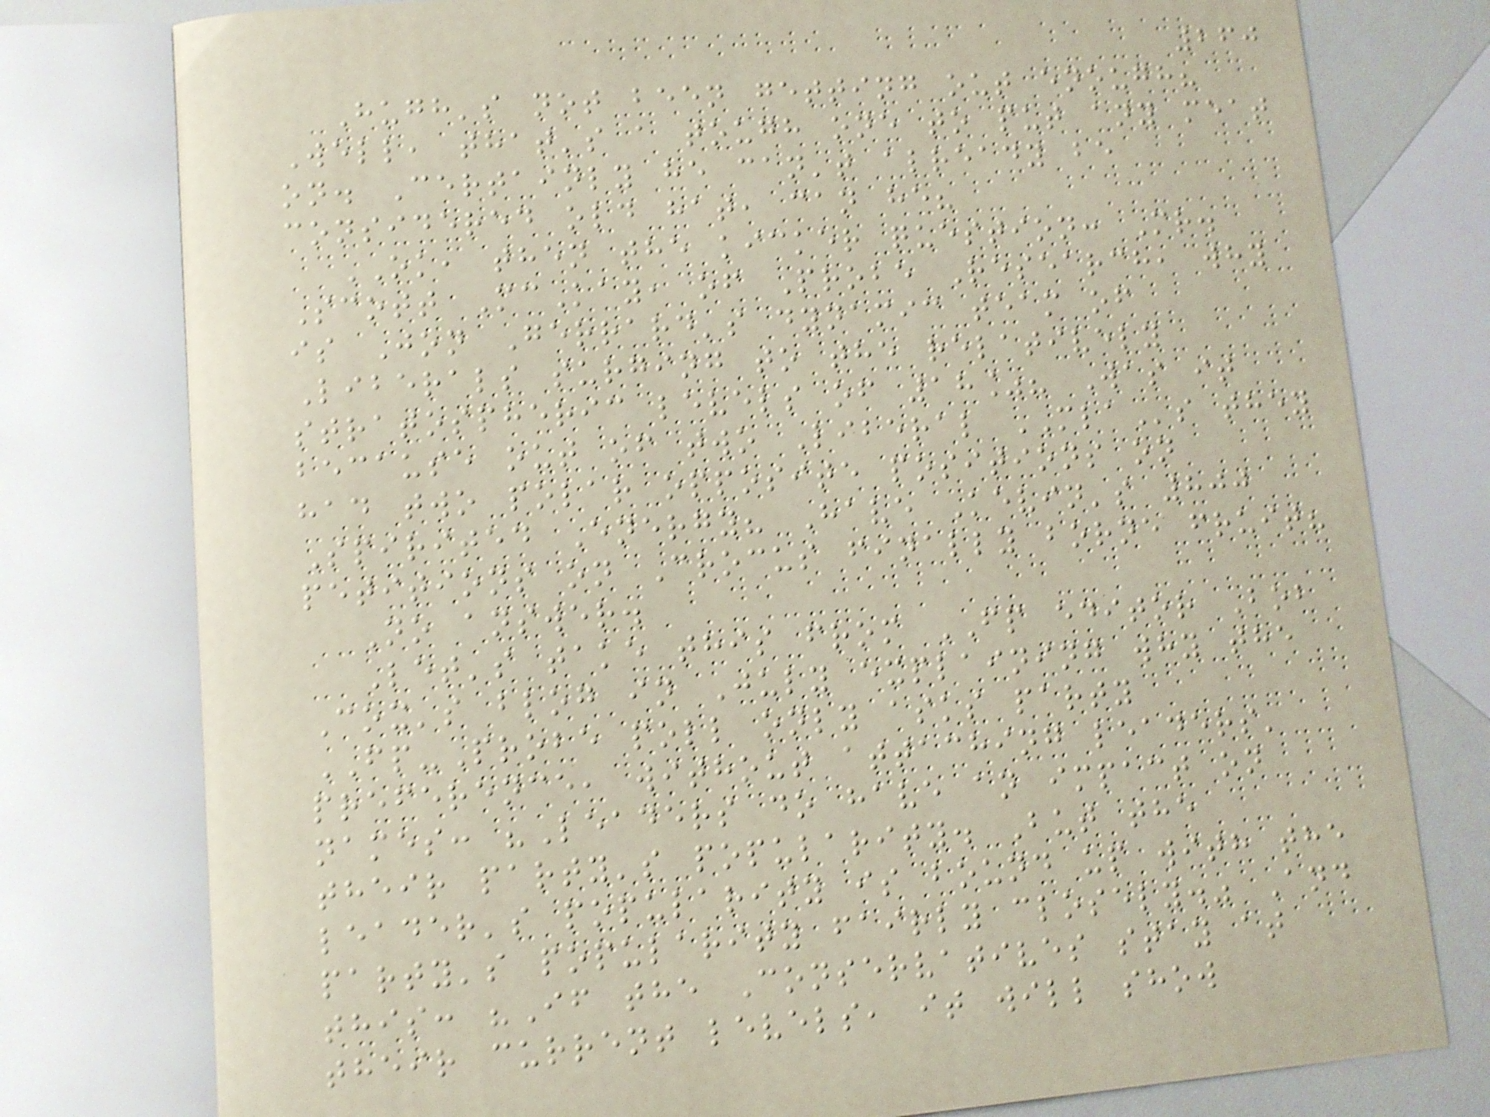260
Hugh's not been getting out enough?
Well, that's a tough one to put any meat
on. Certainly he can't already be
considered old hat, can he?
OK, then the kicker question: Mr.
Scott McKay, of Probe Research, why
is Jon Gerrard's dynamic team of
Liberals surging to the relatively
stratospheric levels of 18%? Was it
because out of two Liberal MLAs they
had two polar opposite positions on
Spirited Energy? Have Kevin's 800
petitions on Crocus finally borne fruit?
No answer.
Let's take this from FP editor Bob
Cox's blog in July explaining why the
FP-Probe poll only asks party
preference, without attaching leaders'
names: "Leaders do have an impact on
their party's popularity. But the
leader's popularity is bound up with the
party's popularity fairly closely." And
this: "If the Conservatives stay at
their current levels, it will show
